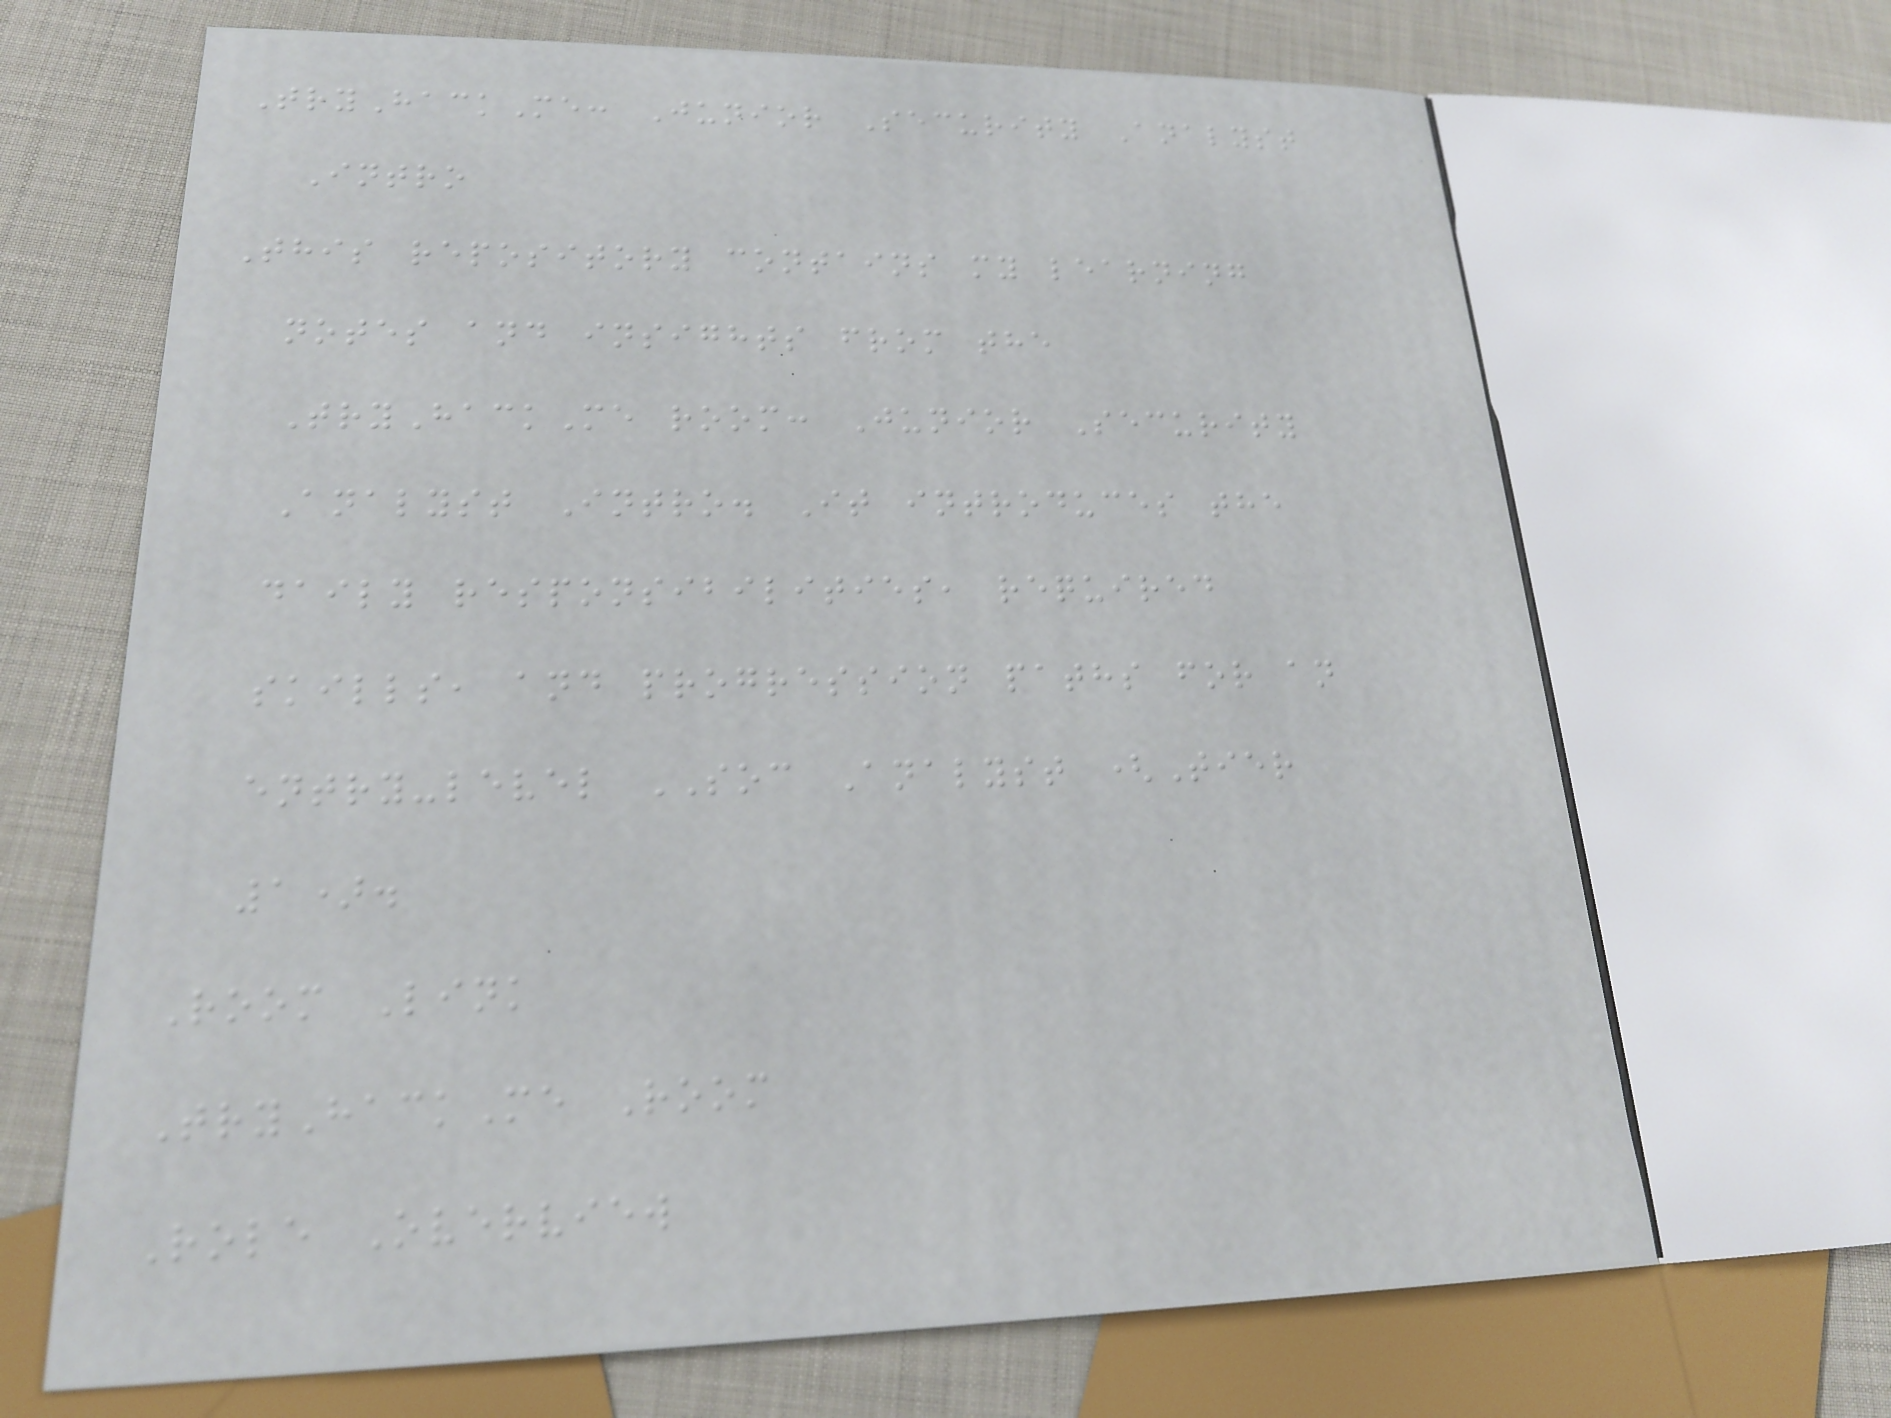TryHackMe: Junior Security Analyst
Intro
This repository contains my learning
notes and insights from the
TryHackMe room: Junior Security
Analyst Intro. It introduces the
daily responsibilities, required
skills, and progression paths for an
entry-level SOC Analyst (Tier
1).
Room Link
TryHackMe Room
Role Overview
